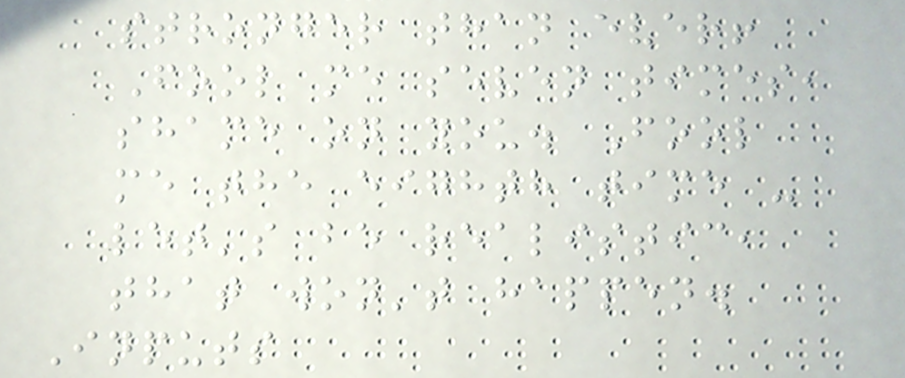stronger than ever!
Fool me seven times,
shame on you. Fool
me the eighth time -
let's be realistic,
that won't happen.
Inputs
